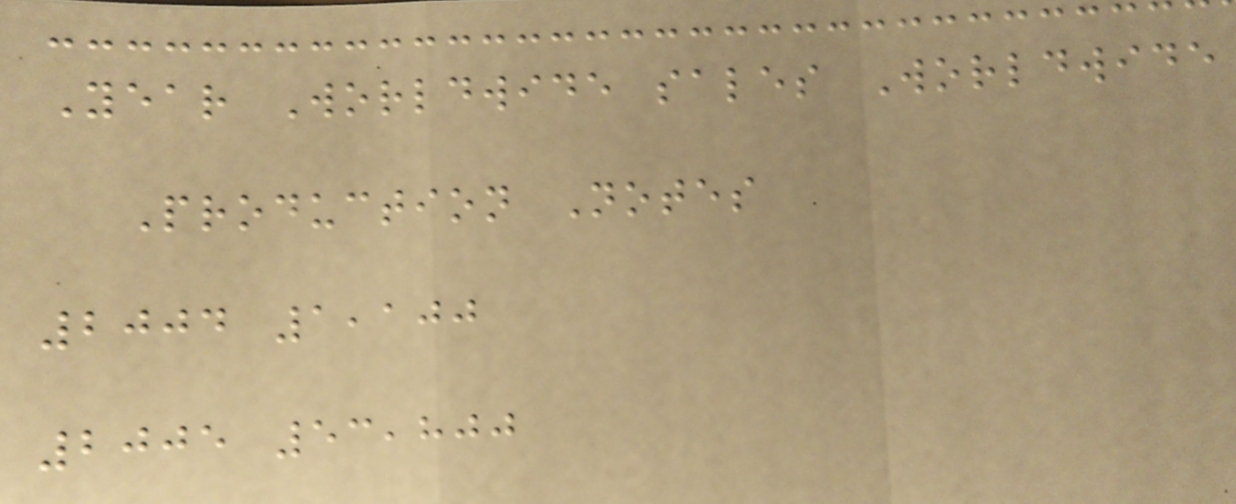Year Worldwide sales Worldwide
Production Notes
2004 1,100
2005 53,800
